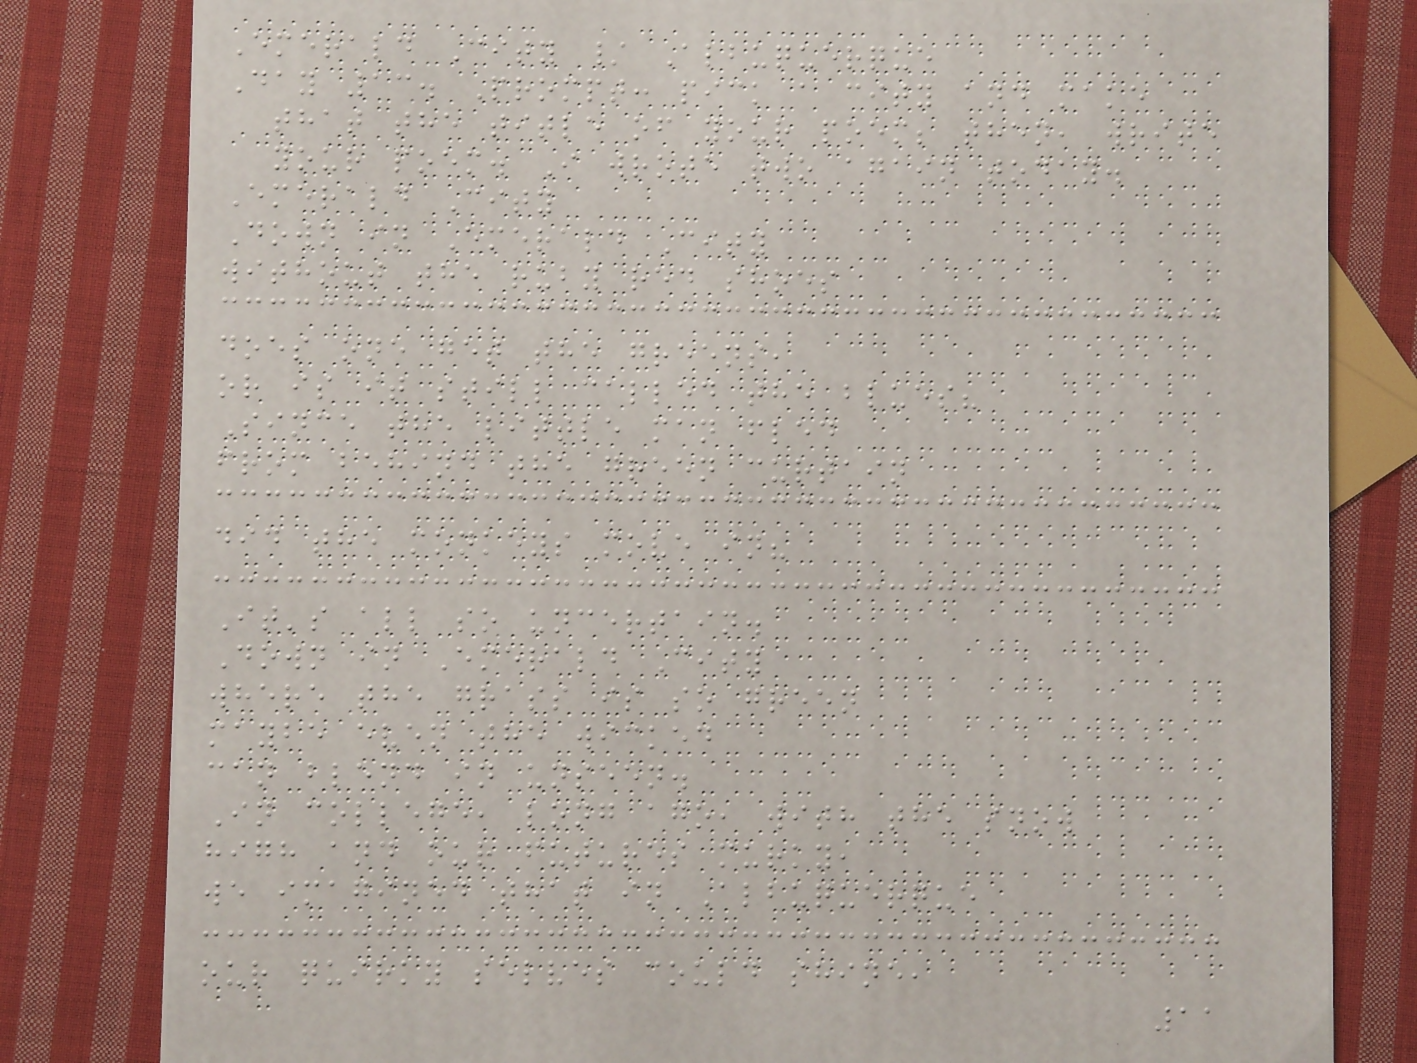Emerald City / Albuquerque
Day 13. Prompt: pick a city and make
that the title of your poem; then, write
your poem. I wrote two again today.
Emerald City
Down in Emerald City
without the ruby red shoes
does one get the greens,
or is it still called the blues?
Since the little man fled
from behind the green curtain
did the monkeys move in?
It's all so uncertain.
Down in Emerald City
where the grass is so green
maybe even the wicked
can blend in unseen.
In college, long ago, with the snow
high and our futures murky,
we imagined that in Albuquerque
our quirky selves could shine,
11
